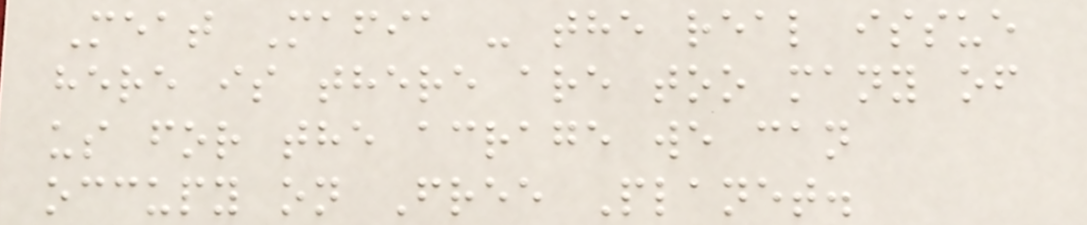Meat Mafia - the real issue
here is there are too many of
us for the acrage we can
occupy on Free Planet.
